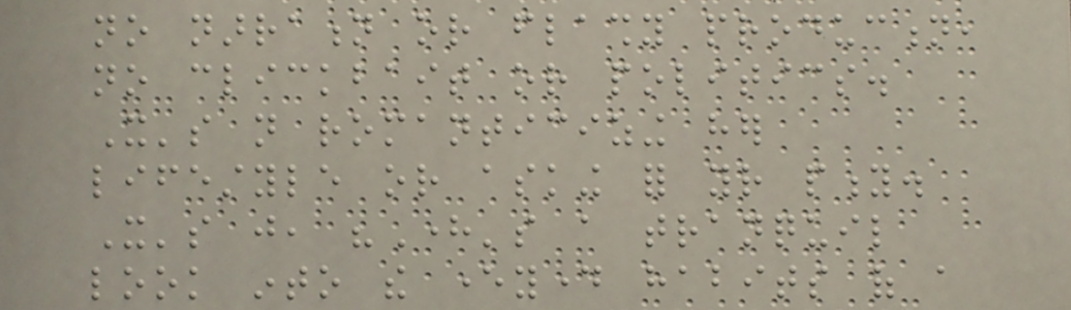no narration or flashy production,
no clickbait or politics.
It's not romanticizing her
lifestyle or asking for your pity.
It's just, "Here's a tranquil
look into the everyday habits of a
